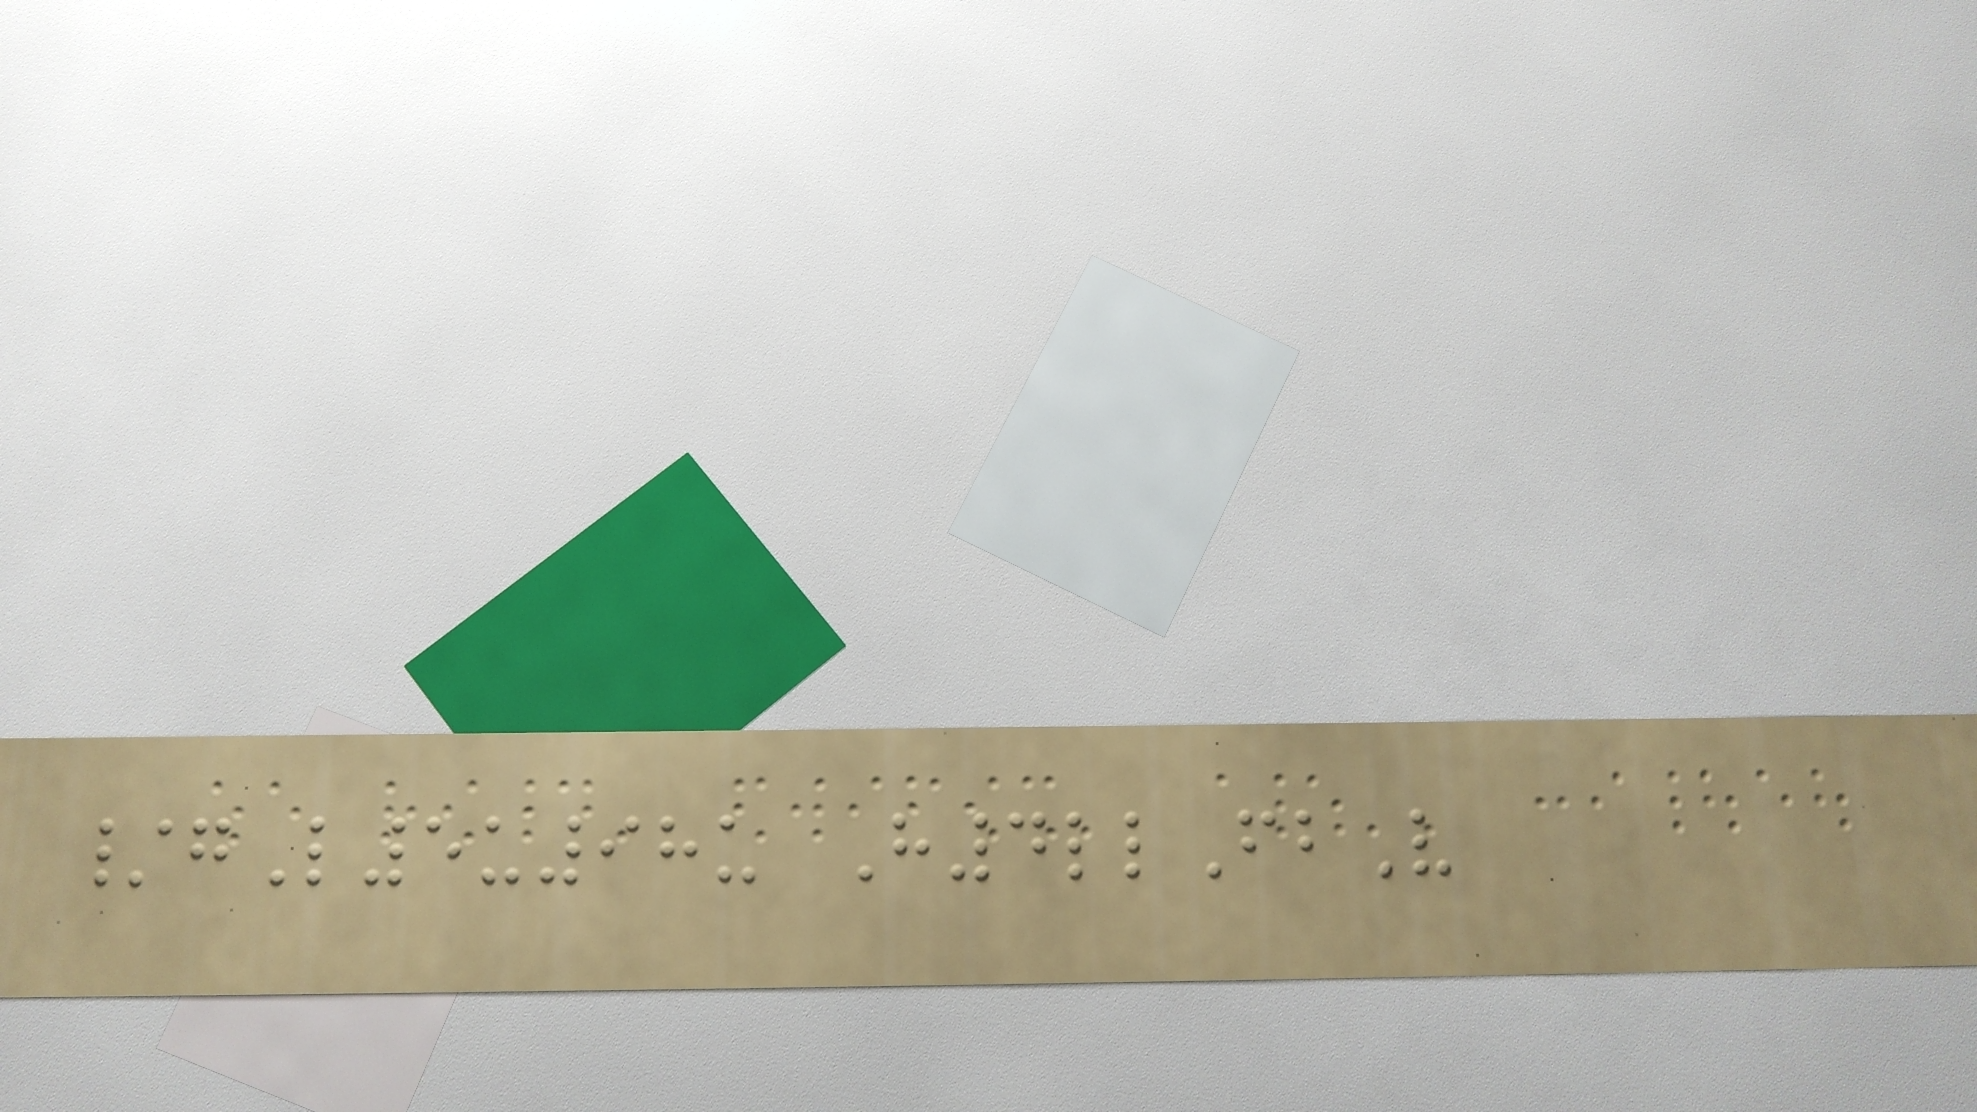/gL5u98u H4llFbV
